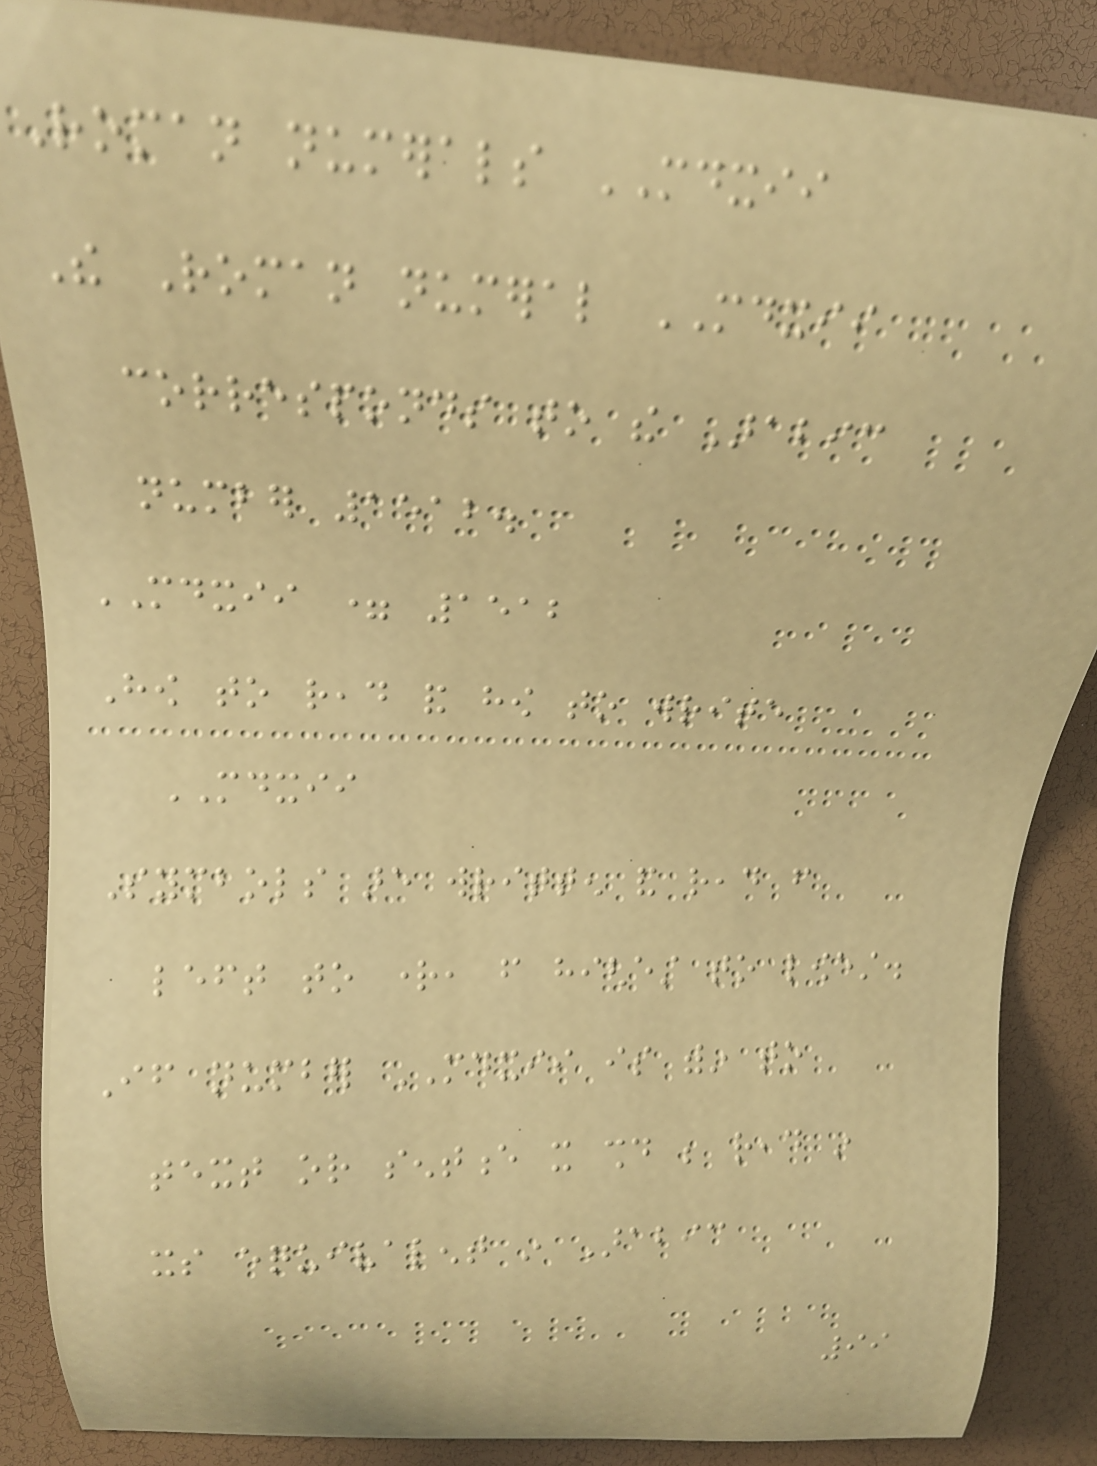Roman numerals MDXII
The Roman numeral MDXII
corresponds to the Arabic
number 1512.
MDXII = 1512
How to read and how to write
MDXII
Symbols are written and read from
left to right, from highest to lowest.
If number MDXII is within to
text or sentence it should be read in
its equivalent in Arabic
99
